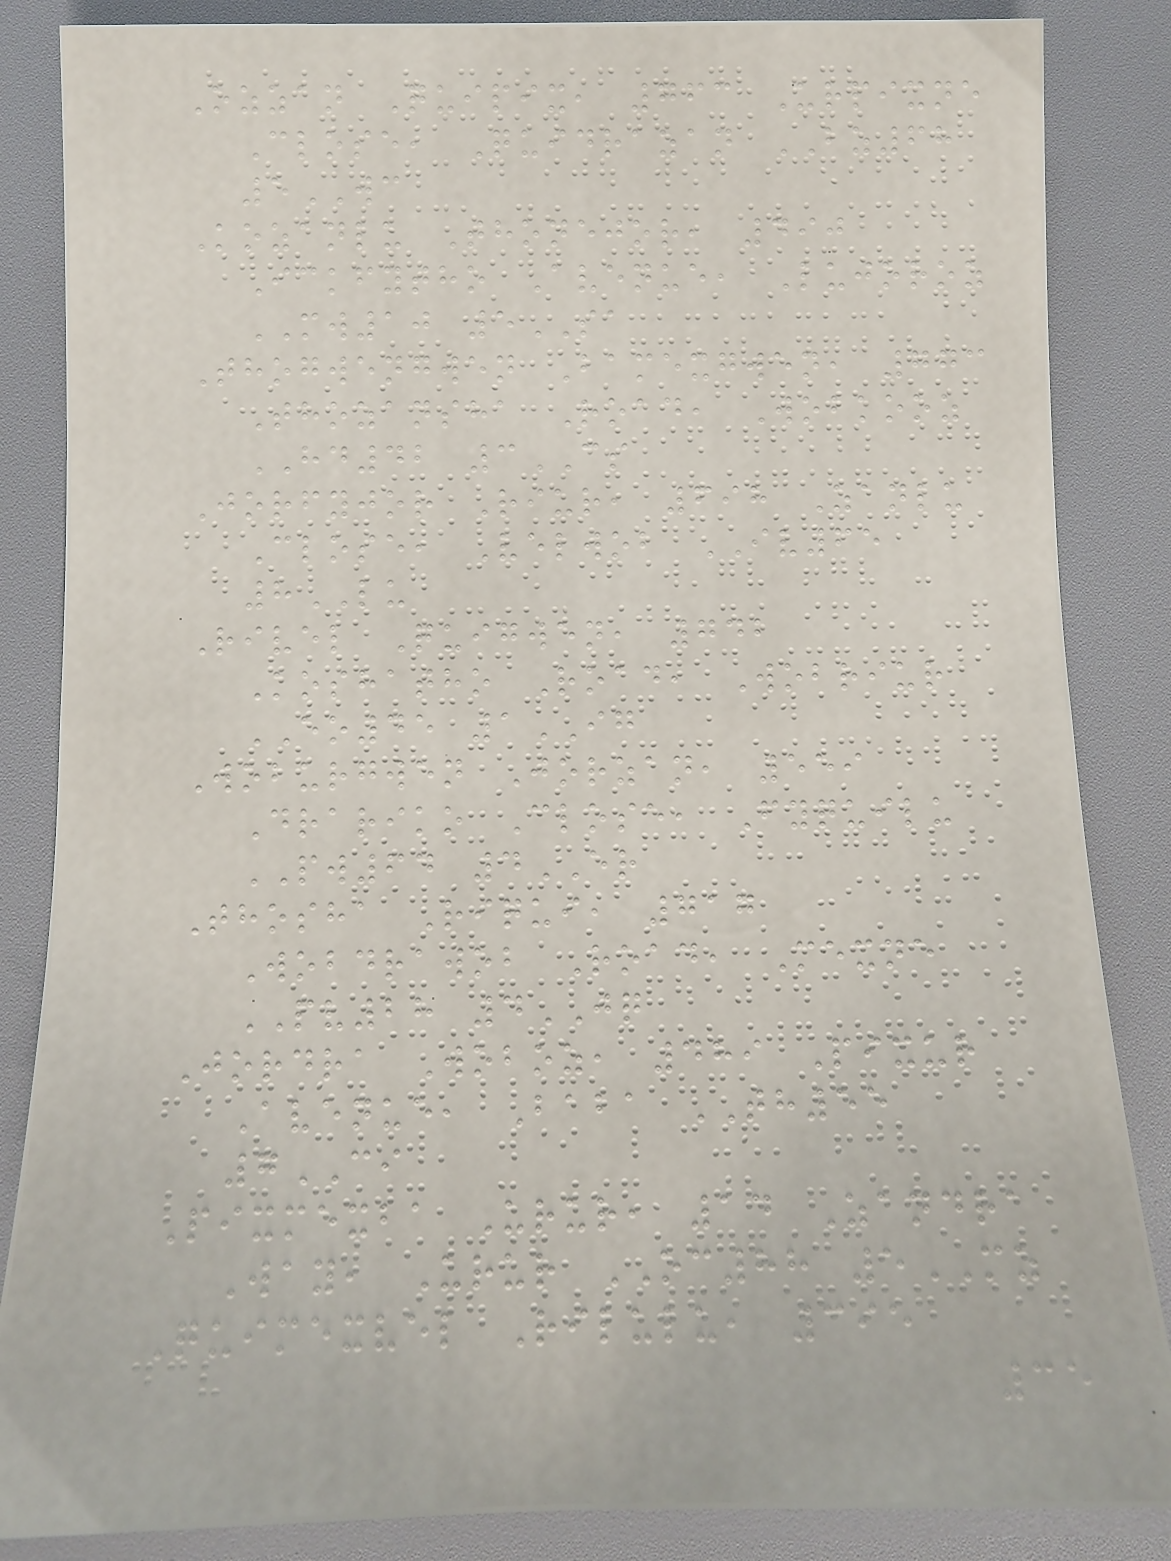Ozzan Quipix, 763 Urpixne
Close, Quidrazan BZ68
5WC
Kozanlu Thonejor, 490
Ickfytho Avenue, Lujoroz
MW10 5SA
Thogwengwen Bamexgwen, 773
Thozansha Road, Wobkooz
HD42 3CS
Jorfyjor Riur, 698 Zanlu
Close, Velwob IV65
8LU
Rivel Quigwen, 742
Koshatho Road, Wobriur
EO45 1IG
Woburgwen Jorzan, 559
Drariko Close, Fyquilu
PW64 4ER
Thosha Riqui, 717
Wobdrawob Road, Mexne
PV28 4JQ
Jordra Woboz, 489 Pixur
Avenue, Baba TH55
7CI
Pixmexba Urur, 14 Zandra
Way, Urur OC88 5MZ
Quimexvel Rilulu, 395
35
